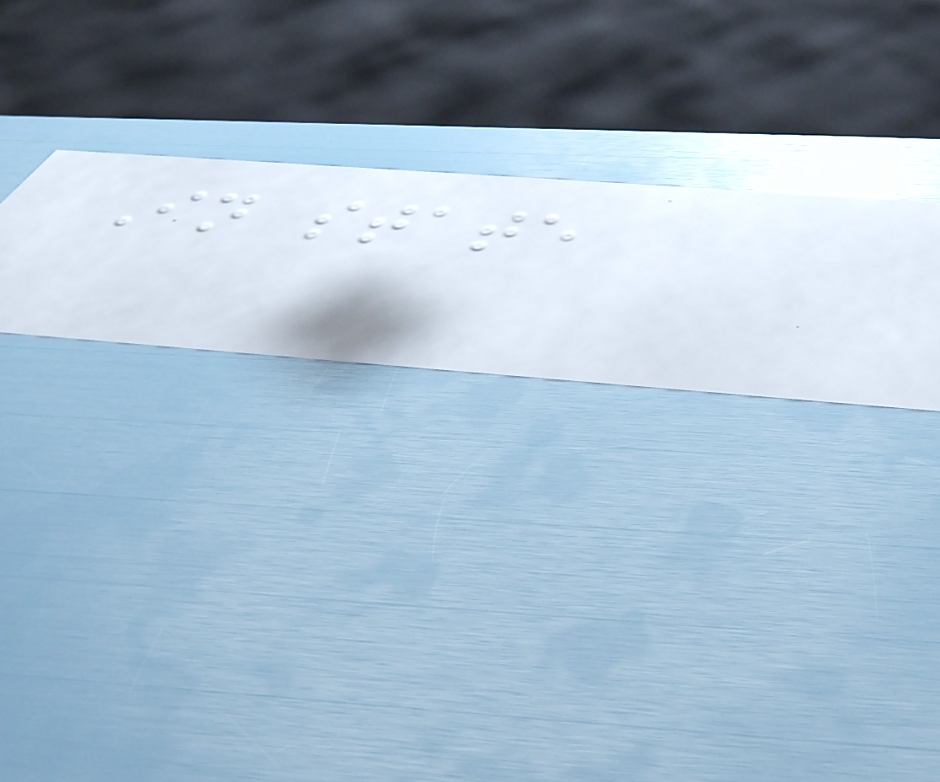In state
